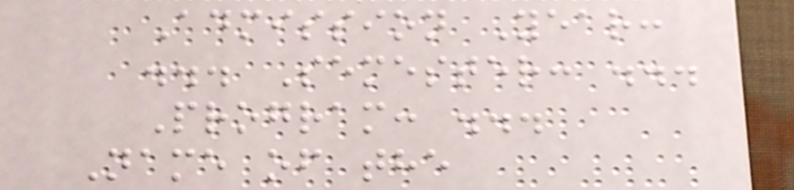Admission Year:
... Semester: ...
Program: ...
Name of the
